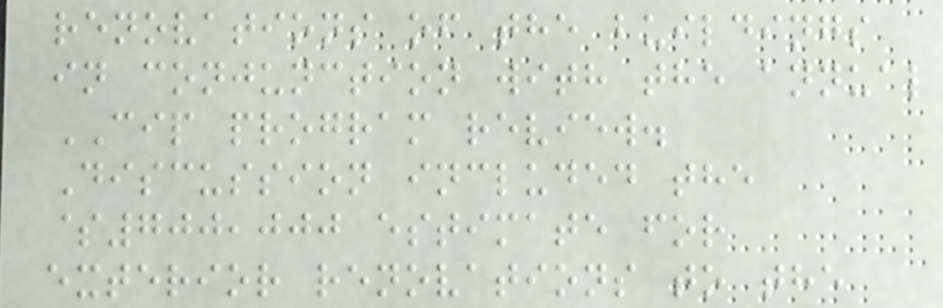renovations of the buildings
in conjunction with the annual
CIP program review.
Discussion included the
$700,000 estimate for
exterior renovations to the
